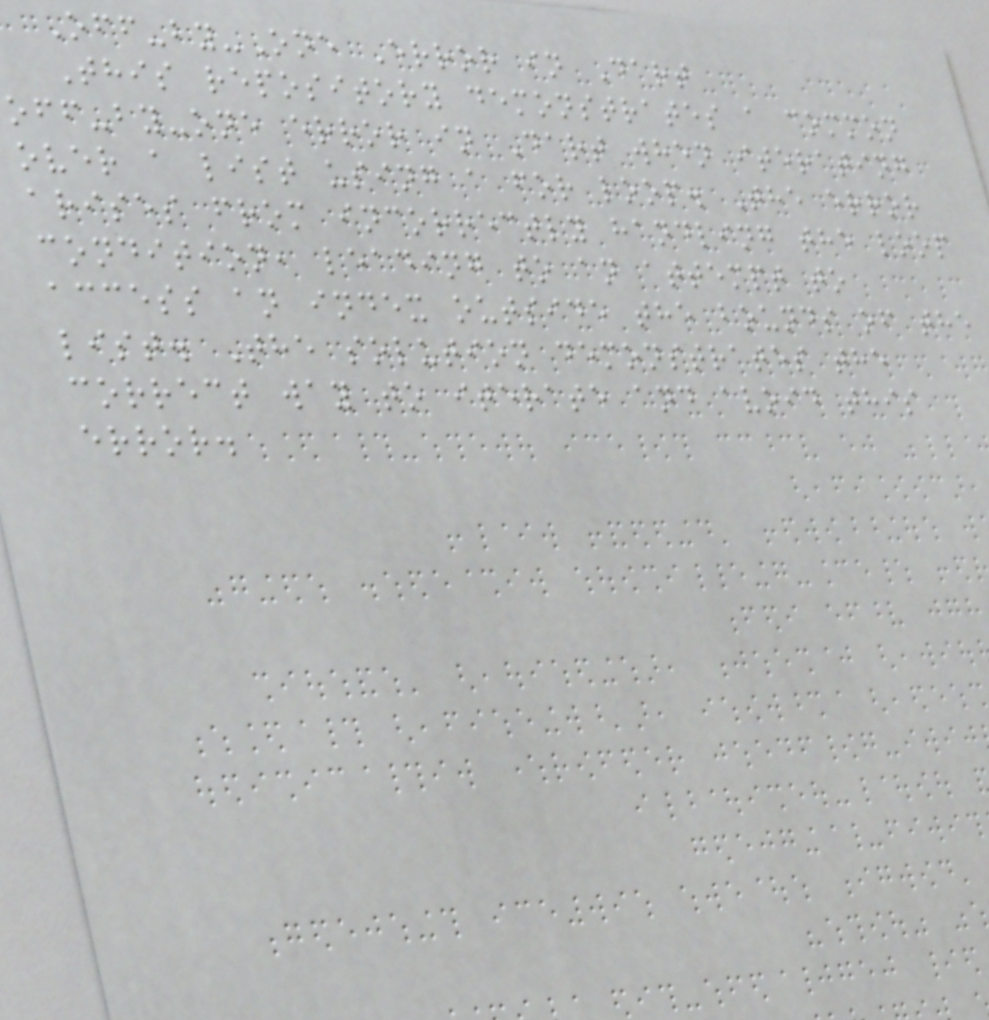Off-by-One Error in Dart
This repository demonstrates a common
off-by-one error in Dart when iterating
over a list using a for loop. The error
arises from incorrectly handling the loop
condition, leading to an attempt to
access an index outside the bounds of the
list. The solution demonstrates the
correct way to iterate and avoid this
error.
